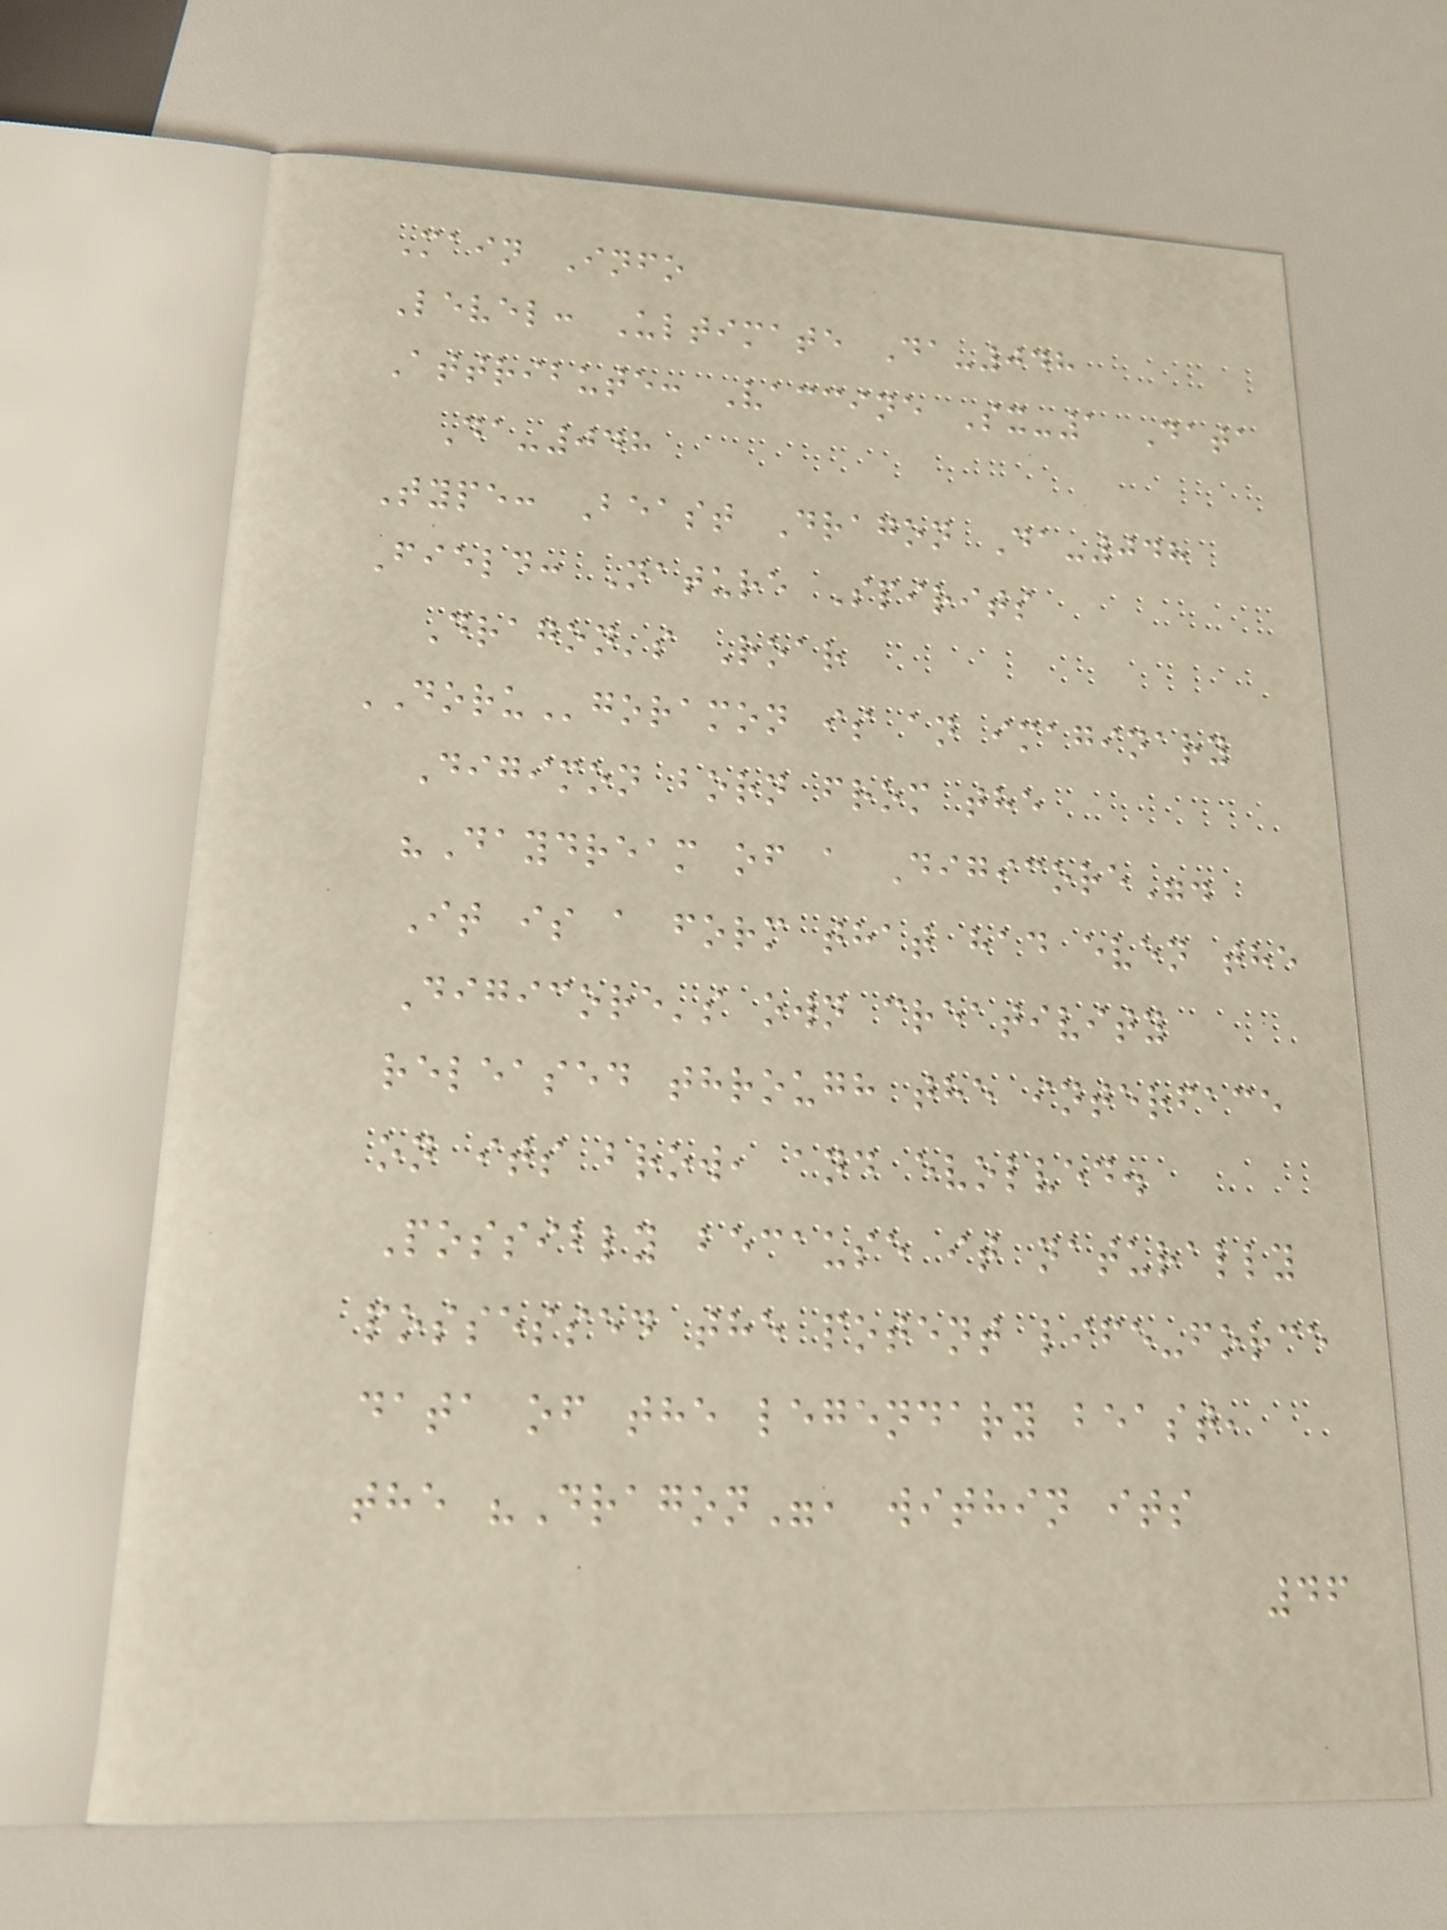Main Info
Level: Ultimate Da-048
Attribute: Vaccine Sx-1 Data
Da-048
Type: Beast Dragon Da-048
Field: Nature Spirits
Dragon's Roar
DORUgoramon is an imaginary
Digimon born from the
"Daydream of a Digicore".
It is a form that had even the
Digicore's own creativity
released through the interface
on its brow, and evolved.
Possibly because it naturally
possessed the potent life-force
data of the legendary beast,
the "Dragon", within its
46
